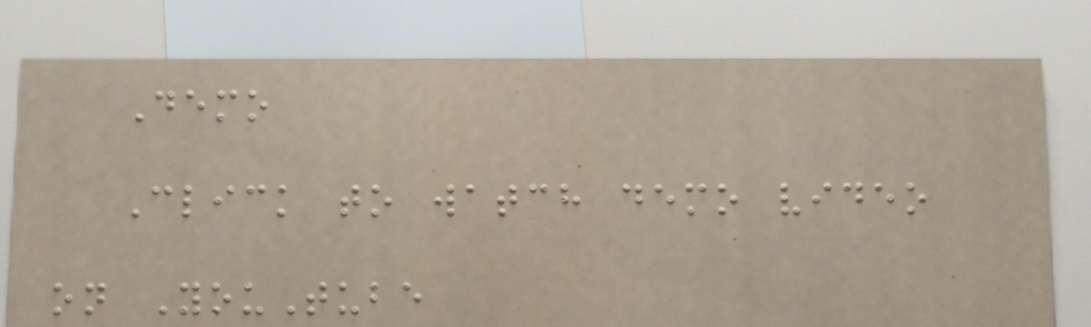Demo
Click to watch demo video
on YouTube
